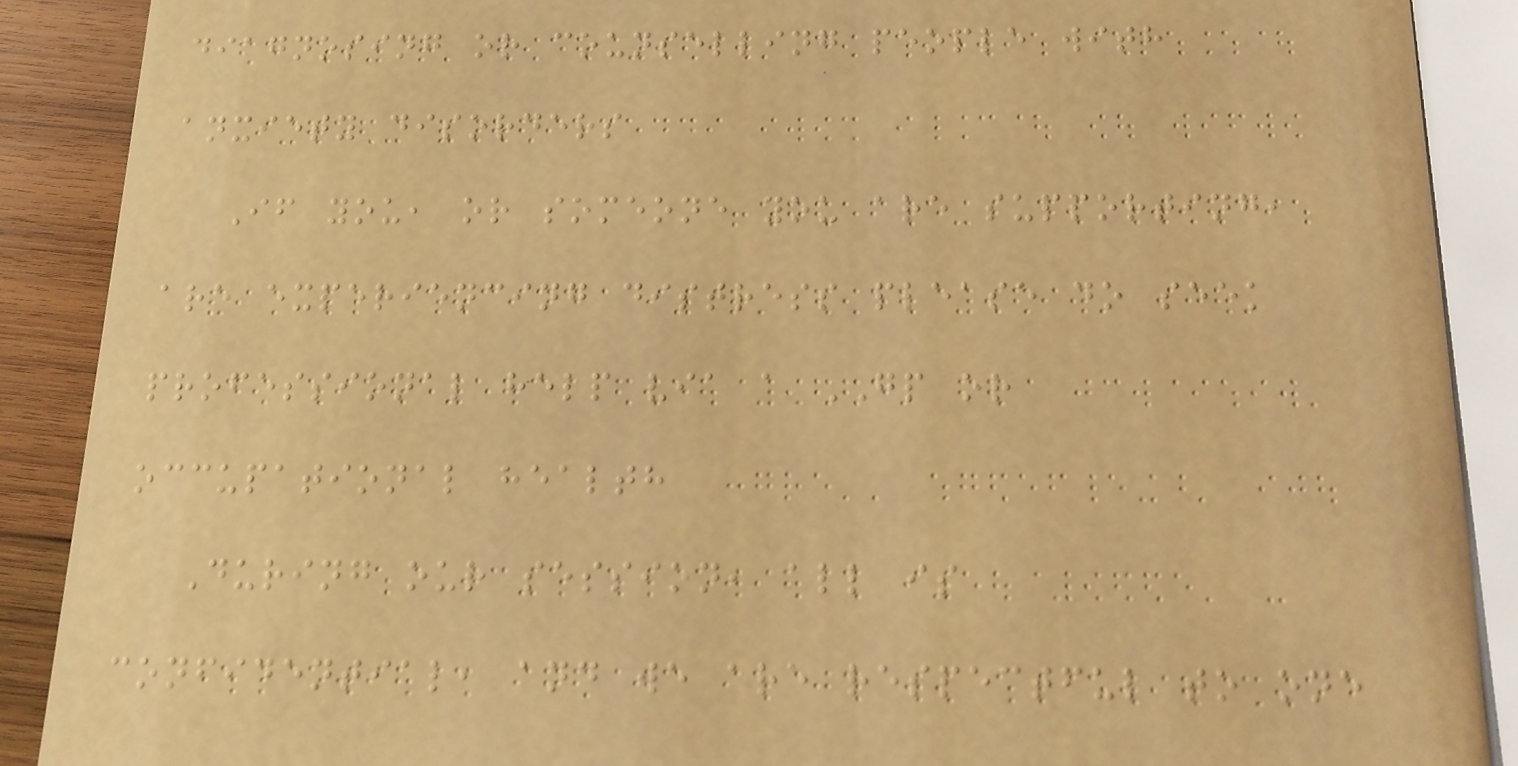diagnosing or counselling people with
anxiety disorders
If you, or someone you are supporting,
are experiencing distress please do seek
professional help via a GP or
occupational health
During our session, all is
confidential, and we are respectful to one
